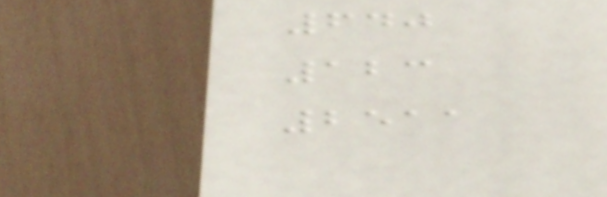640
123
2511
